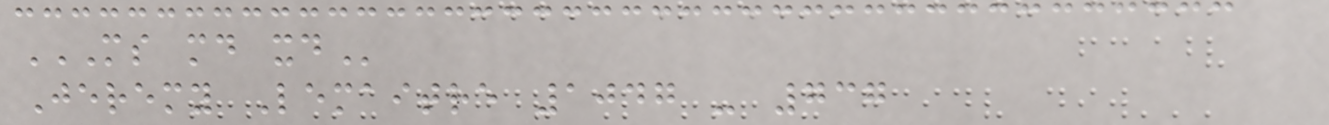MS MD XD
Jeremy Lemaitre 1047 - 737
